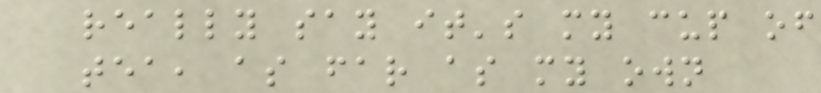really say it's my cup of
tea, as far as my own
